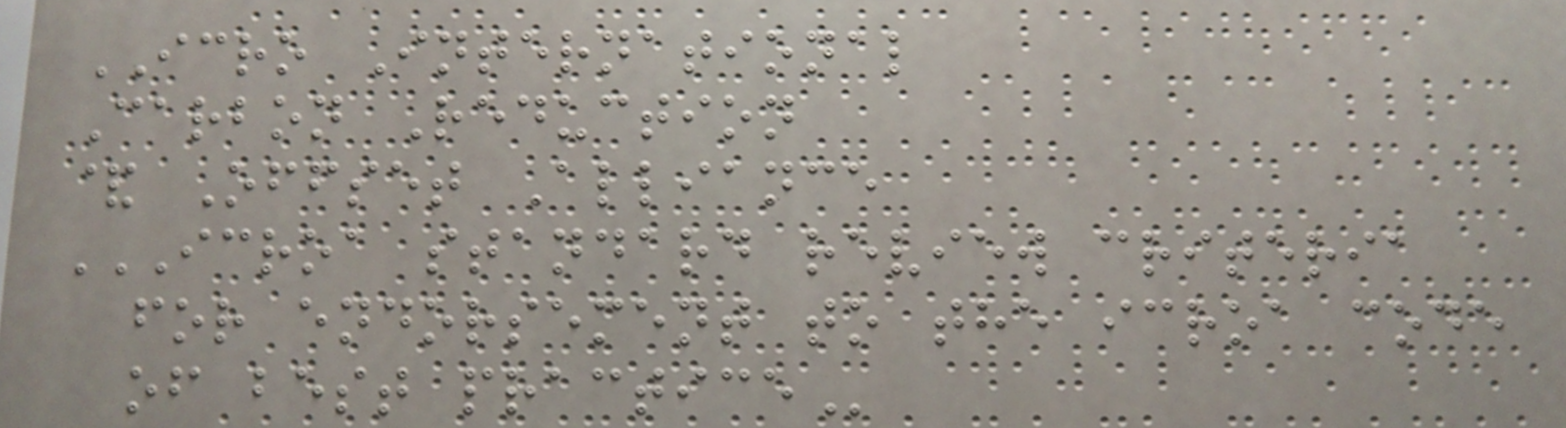ICRO International
Carbon Reduction
& Offset Alliance
ICROA STANDARD REVIEW CRITERIA
FOR ENDORSEMENT TO THE ICROA CODE
OF BEST PRACTICE
